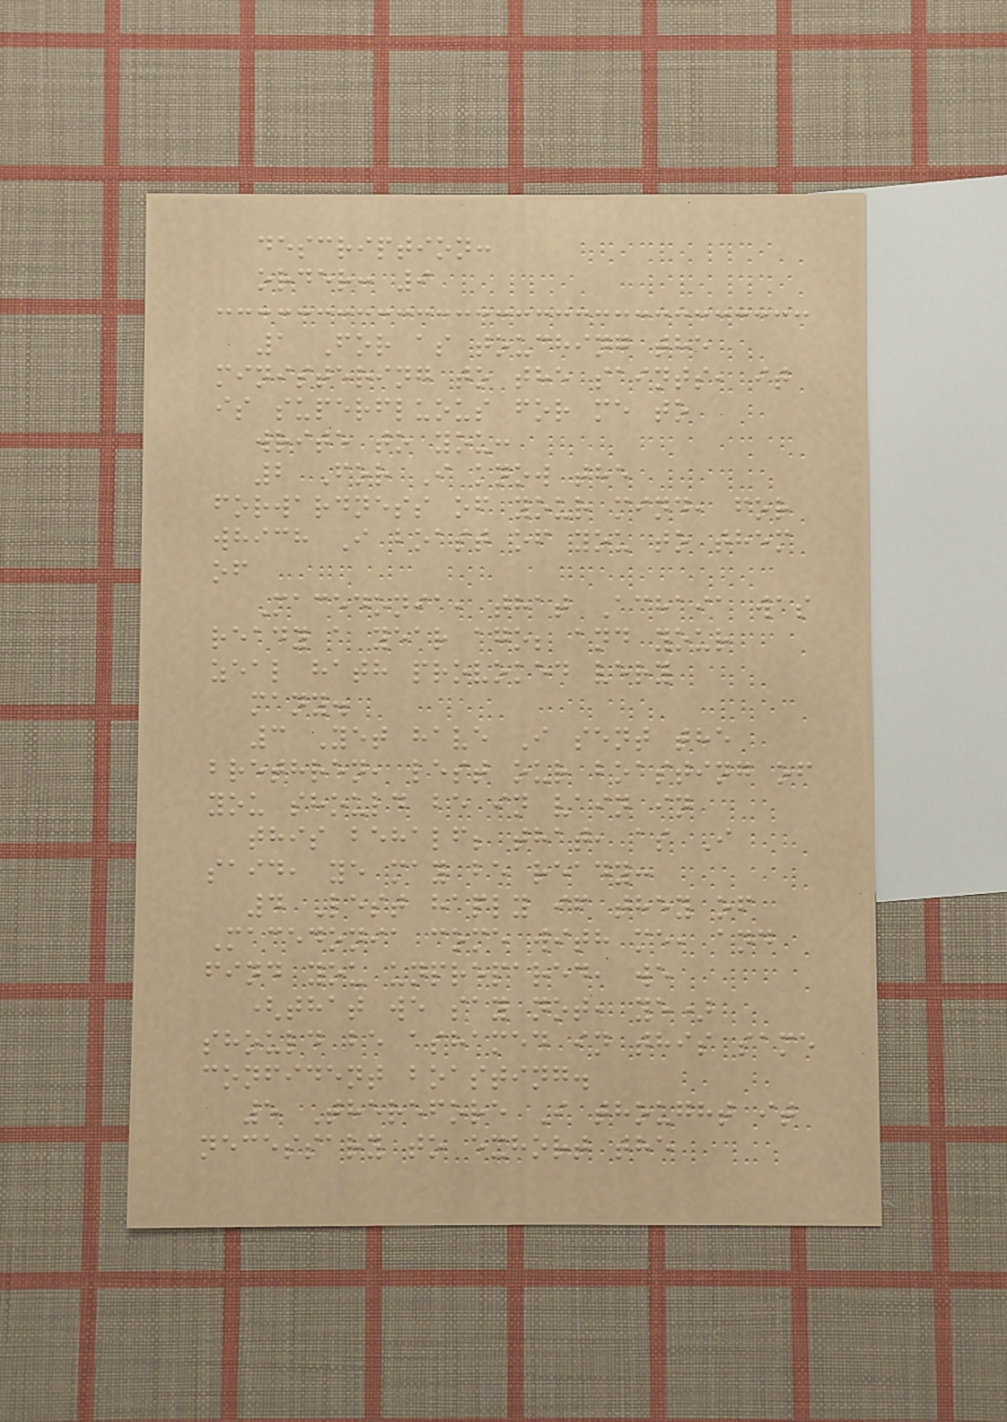description:
order: 9
1 For as touching the
ministering to the saints, it
is superfluous for me to
write to you:
2 For I know the
forwardness of your mind, for
which I boast of you to them
of
Macedonia, that Achaia was
ready a year ago; and your
zeal hath provoked very
many.
3 Yet have I sent the
brethren, lest our boasting of
you should be in vain in
this behalf; that, as I
said, ye may be ready:
4 Lest haply if they of
Macedonia come with me, and
find you unprepared, we
(that we say not, ye)
should be ashamed in this same
confident boasting.
5 Therefore I thought it
necessary to exhort the
